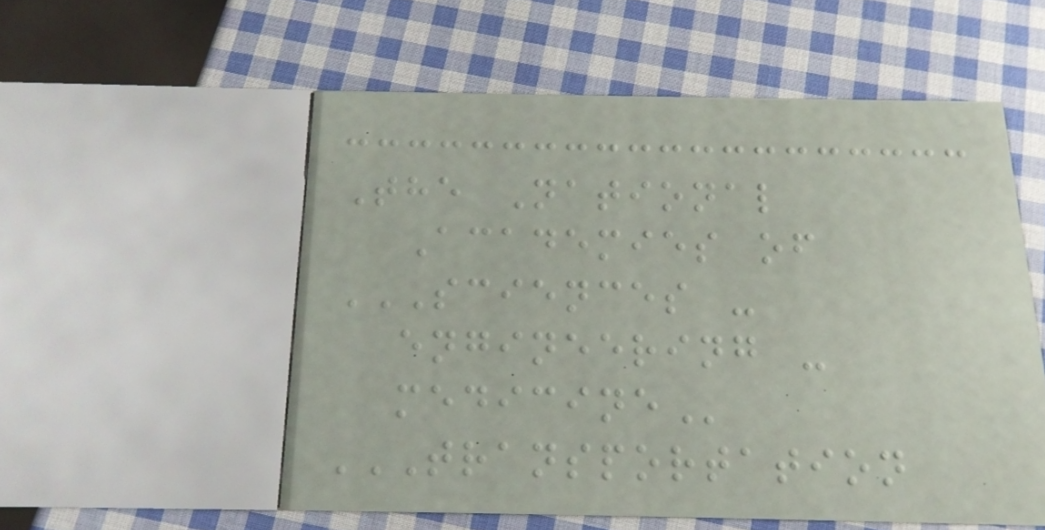The National
Academies of
SCIENCES -
ENGINEERING -
MEDICINE
TRANSPORTATION
